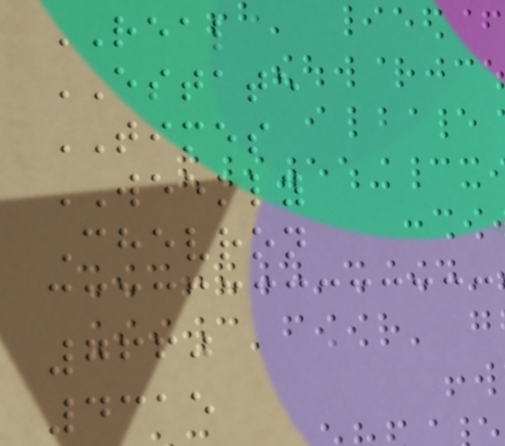REAL
ESTATE
TIMES
WEEKLY
Chevron
7660
4315
